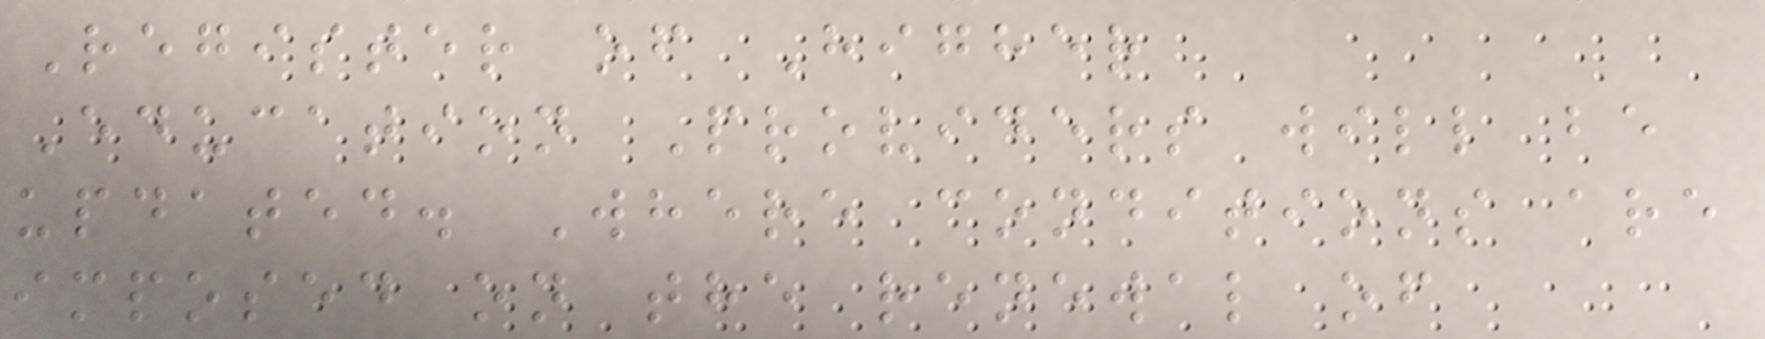Register of Higher
Education Providers will be
updated. Where conditions are
imposed on the renewal of
